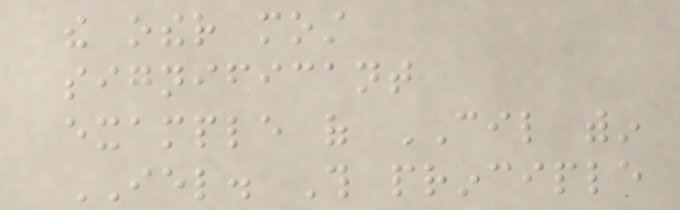the other most
significant
example of CIL within
IEL. This principle
